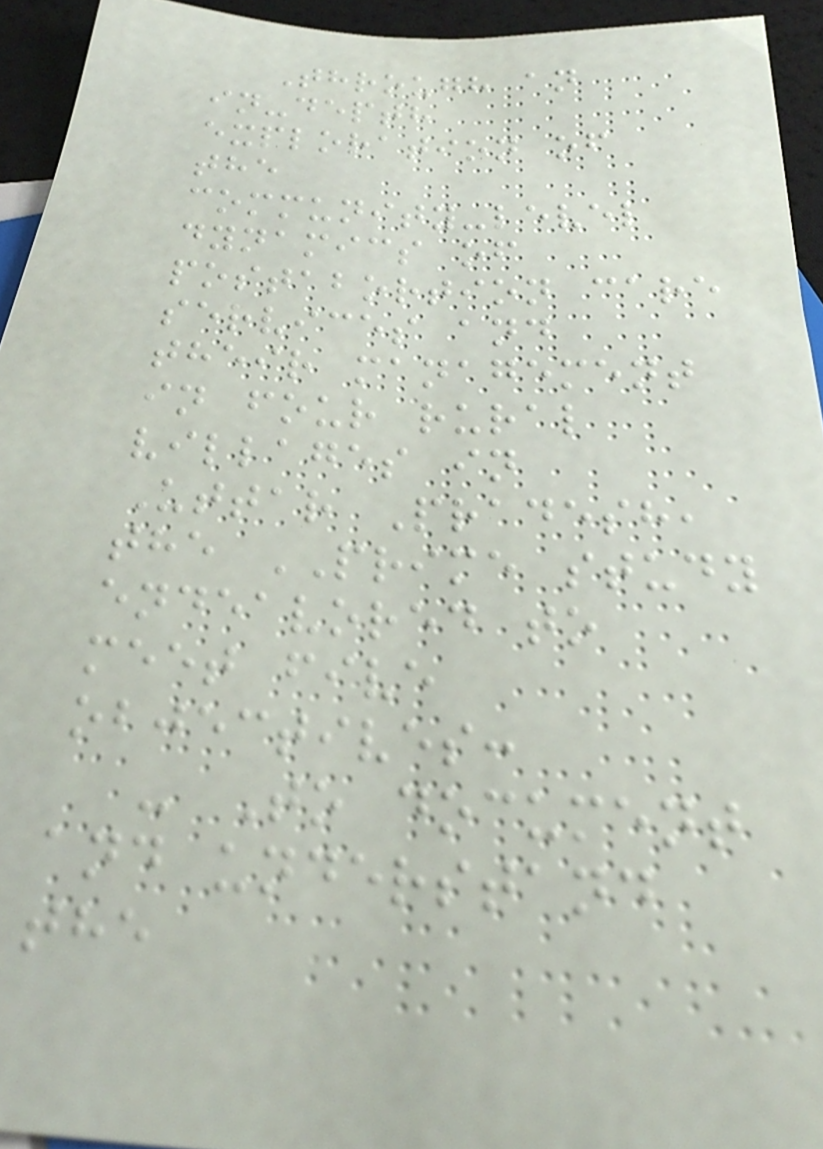Through an
in-depth
exploration of
the
community-level
dynamics of
postabortion care
services and
their management
in four rural
villages in
Uttar Pradesh,
the PRIME study
endeavored to
meet five
objectives:
- To document
and understand
the
